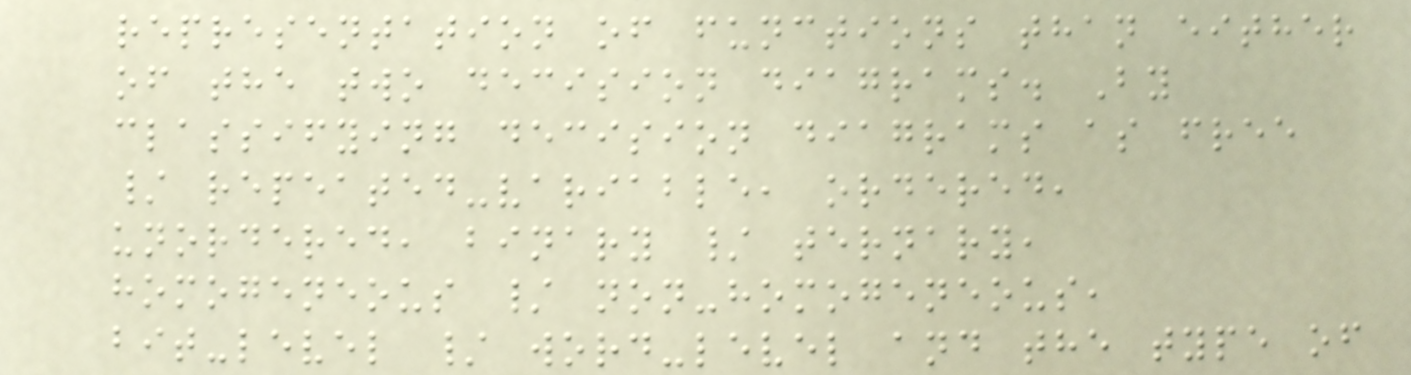representation of functions than either
of the two decision diagrams. By
classifying decision diagrams as free
/ repeated-variable, ordered,
unordered, binary / ternary,
homogeneous / non-homogeneous,
bit-level / word-level and the type of
